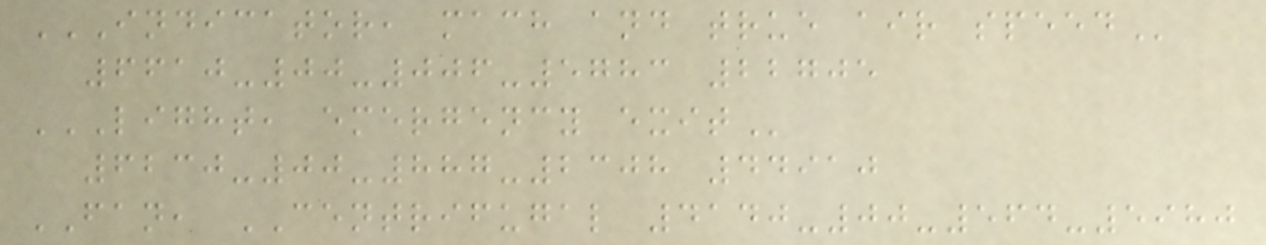INDICATOR, MACH AND TRUE AIR SPEED
6610-00-006-5783 22705
LIGHT, EMERGENCY EXIT
6230-00-887-2308 44910
FAN, CENTRIFUGAL 4140-00-564-5980
